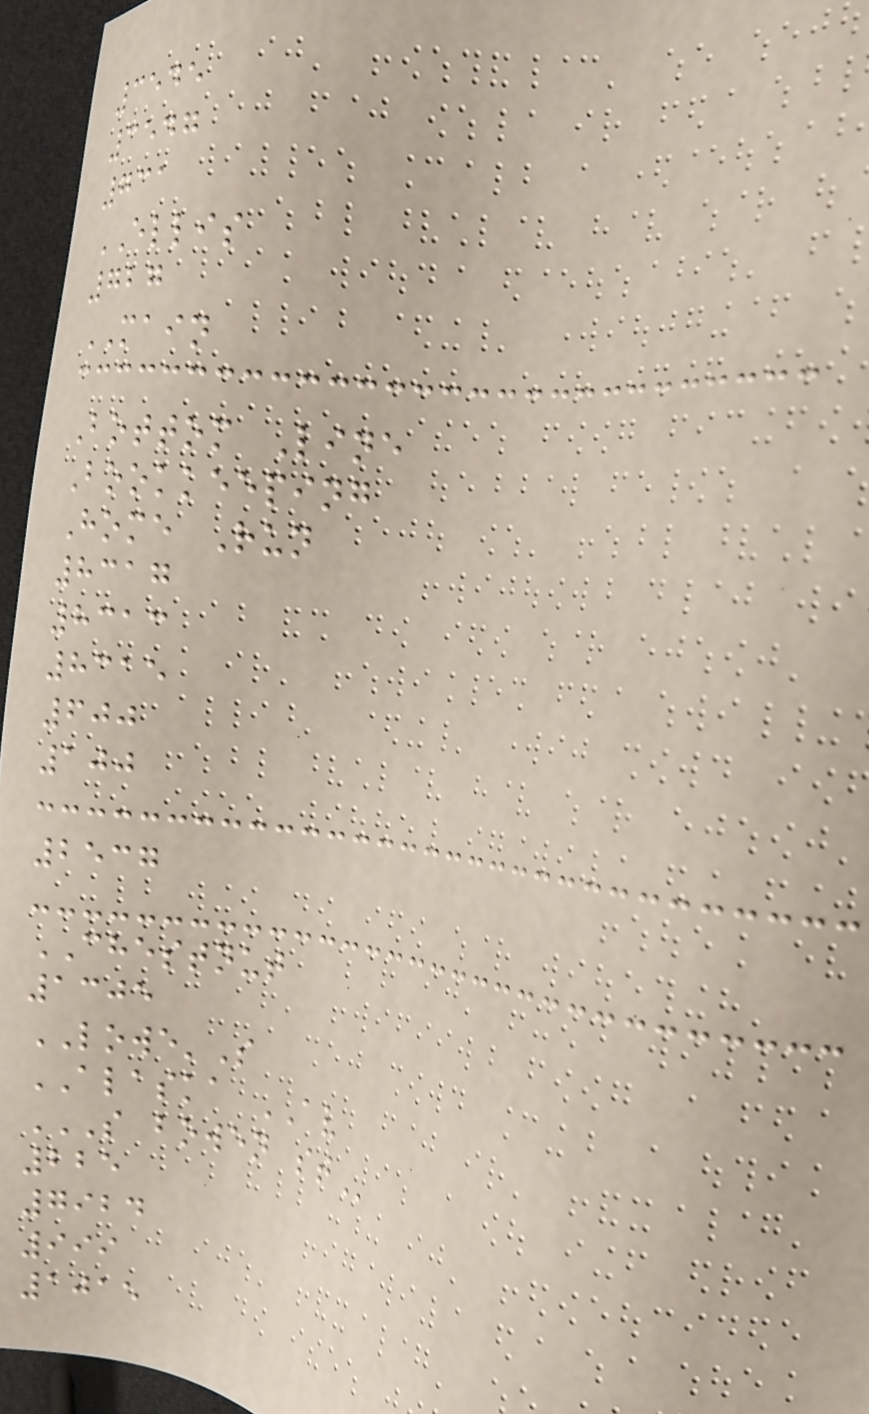3545
3547
731
ELLIS
727
MAIN
Bottom Line
Bookkeeping
Home Run
8317
8313
8315
600
100
2537
CHESTNUT
1305
LOWE'S
ALASKA AV
S BOWEN ST
225
7924
999
1015
